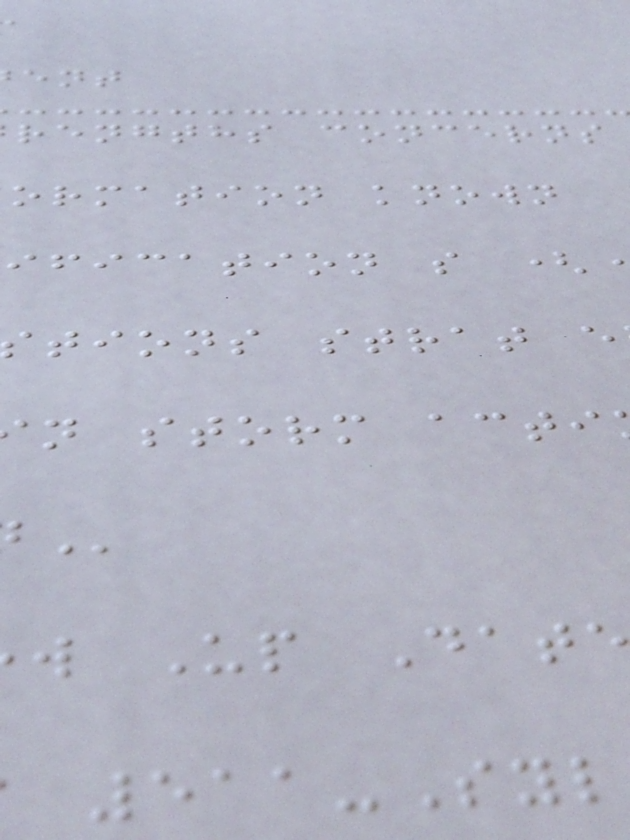rengths concerns
ormation known
ification s (
tions strat
n storm
w Up Dat
511-Syl
